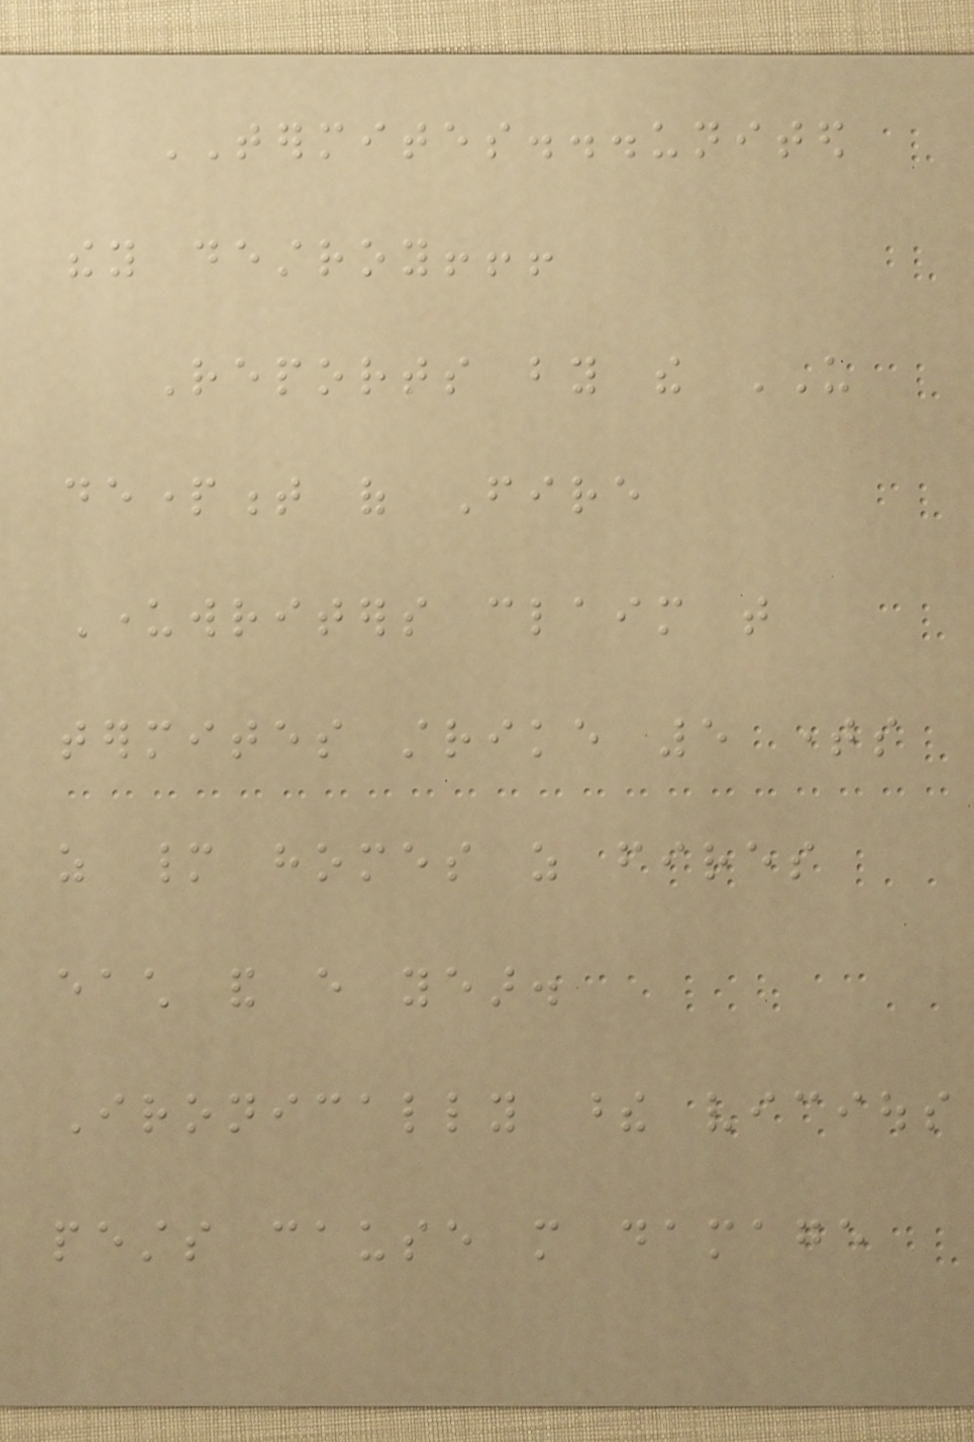TERMITES...united
they destroy!!!
Reports by the US
department of Fire
Underwriters claim that
termites strike 5 times
as many homes as fires
each and every year.
Ironically these vicious
pests cause more damage
